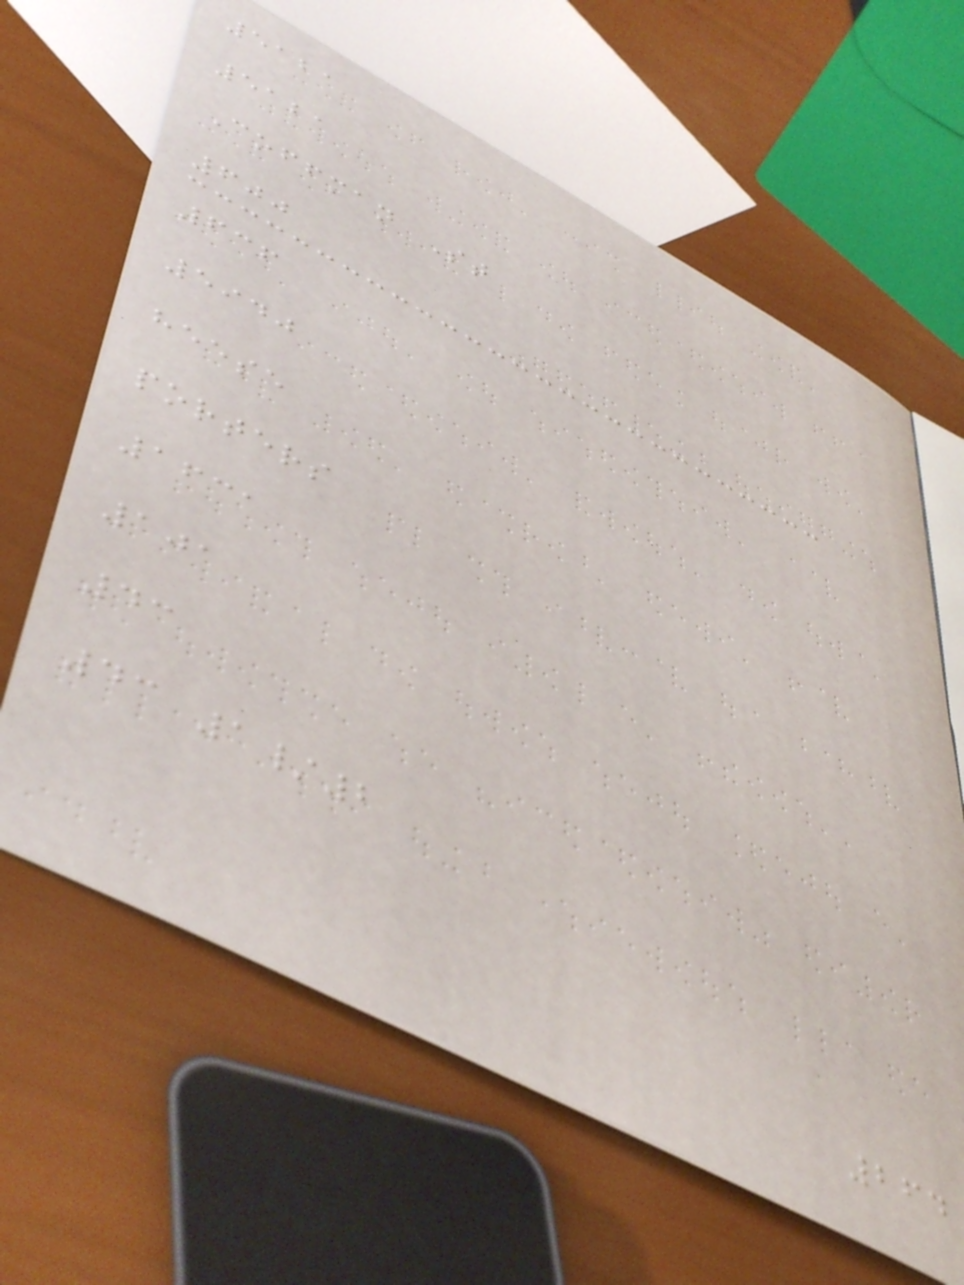5121
5121
Coffman St
600
636
5940
heese
porters
1631
101
43
43 1/2
264
